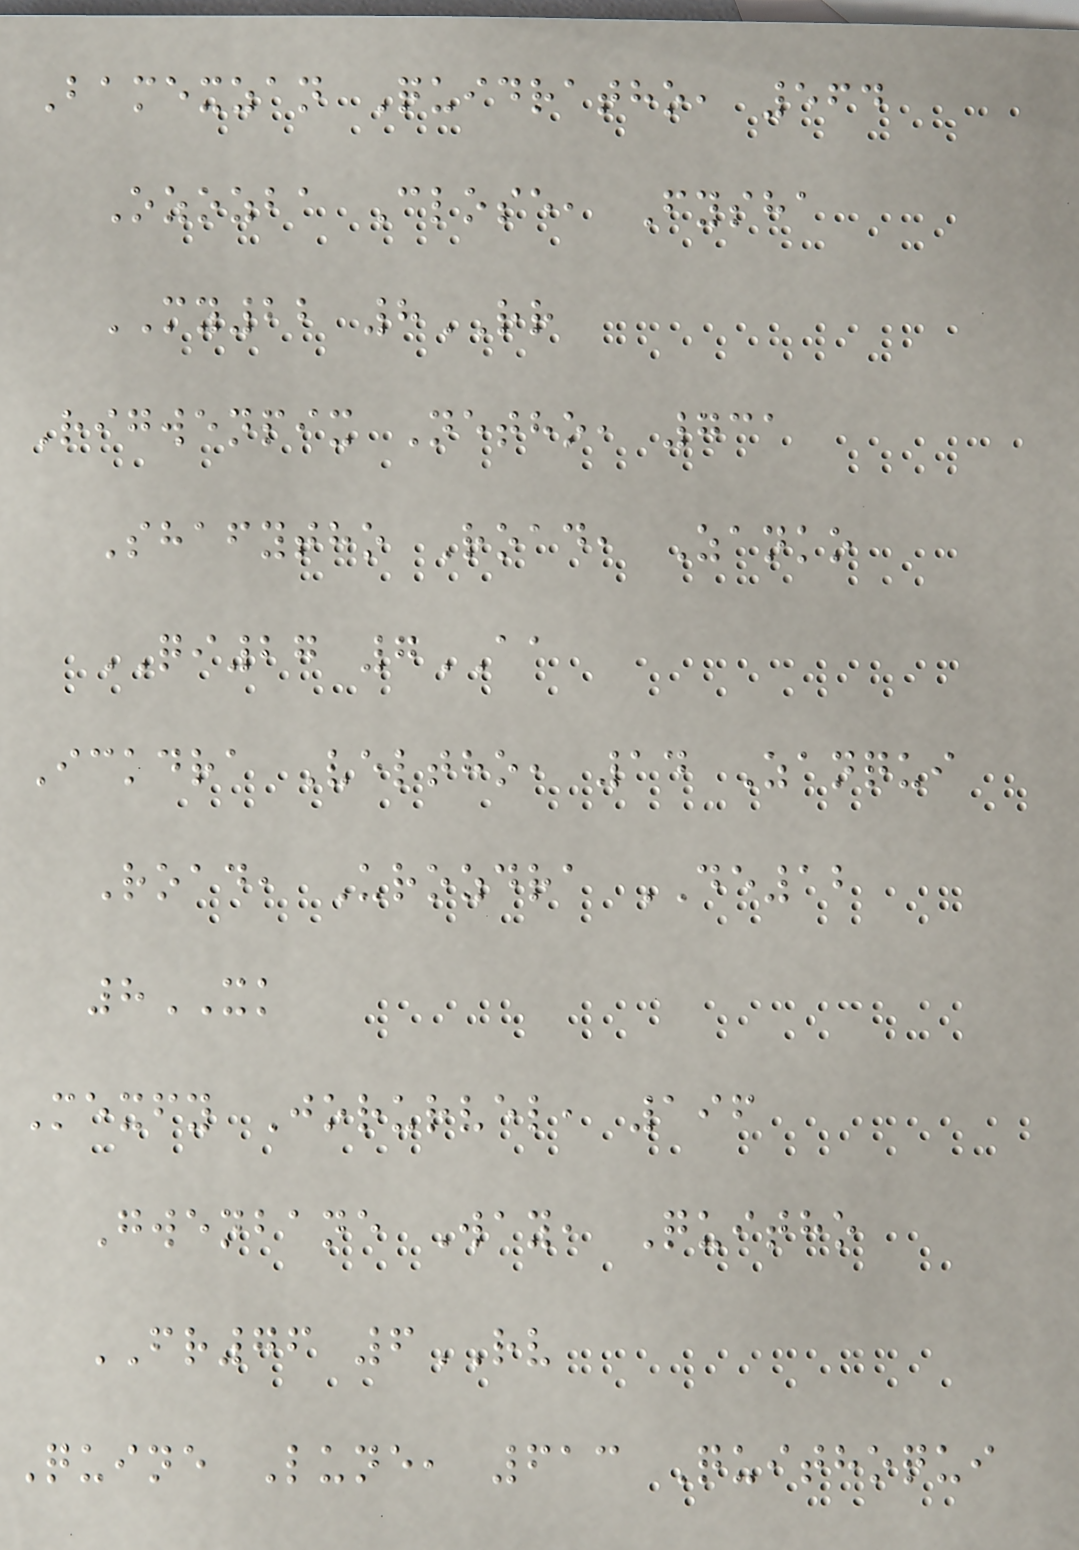Bamexzan Quidratho, 564
Ozozba Close, Fysha
MY22 8RR
Rigwenpix Netho, 731
Shafytho Road, Zanko
QI27 7AA
Ickdra Veltho, 14 Zanqui
Road, Urozdra DE12
8XK
Mexfy Jorurvel, 196
Gwenbane Way, Quitho
FR76 6RV
Quine Lune, 613 Quithoqui
